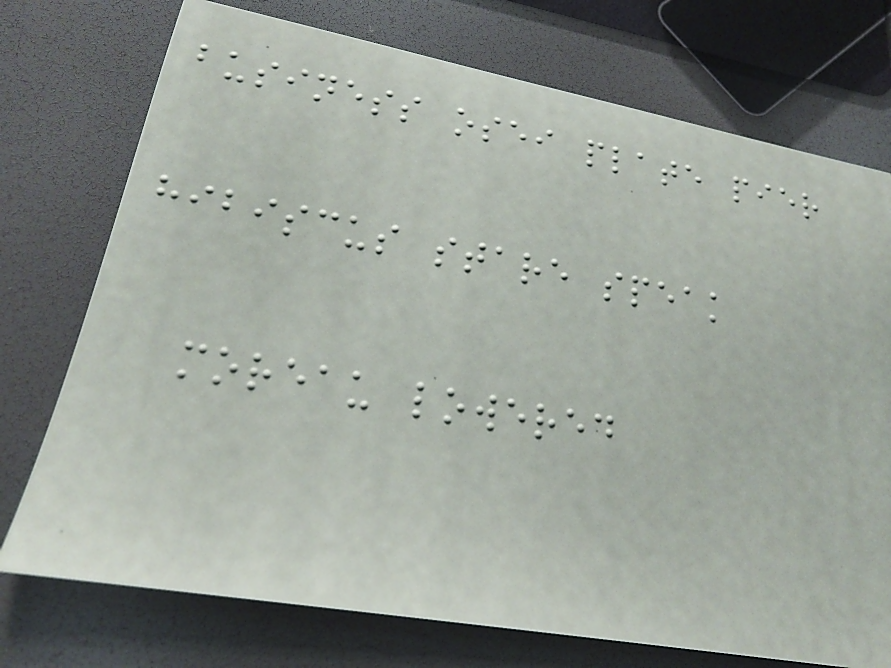business osei plate pier
hibiscus stare speak
moreau lowered
